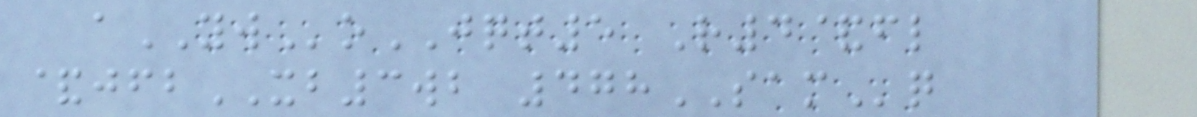aYWoJQT5 R4&fl
&jfbXB3wb 478SAMq
